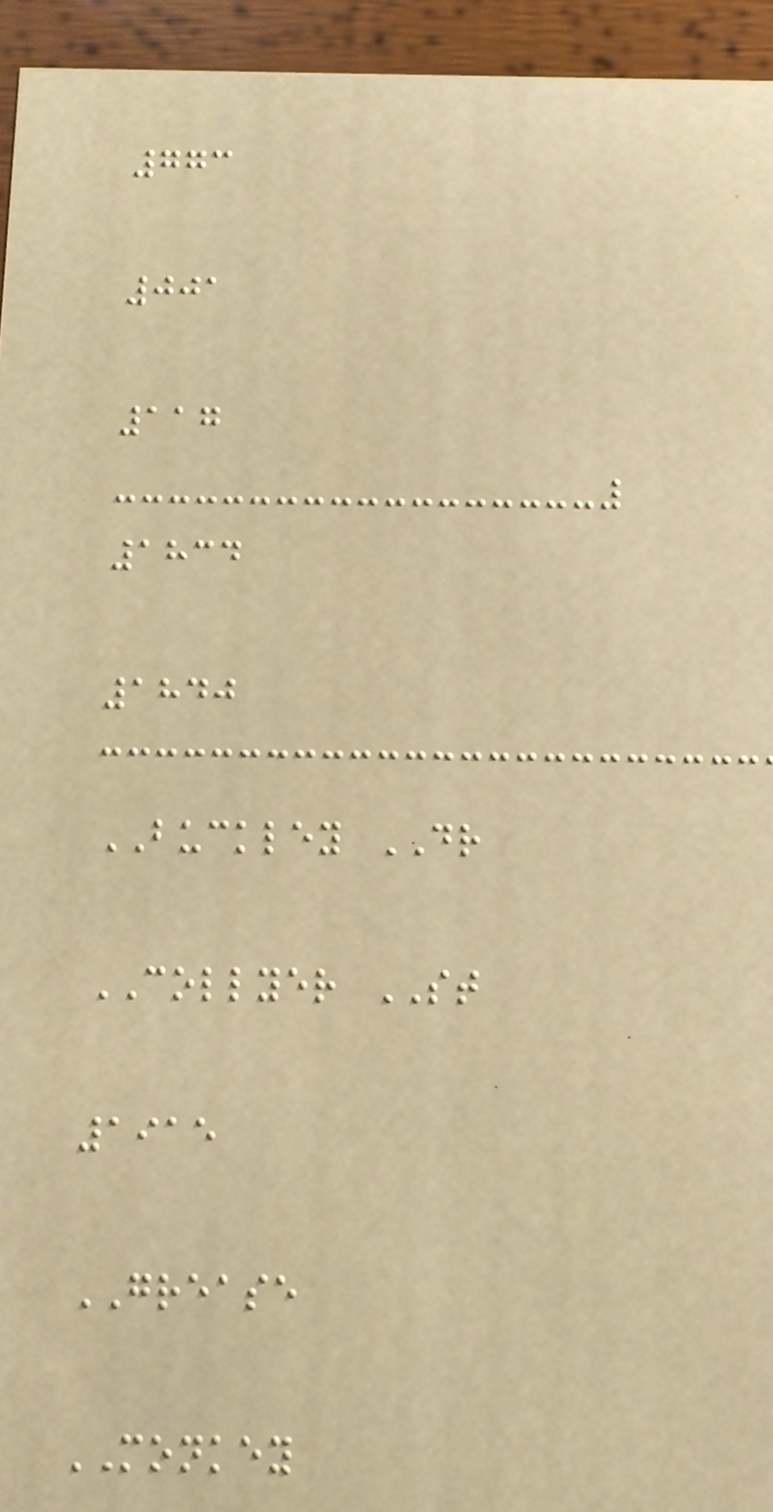773
001
117
1834
1840
BUCKLEY DR
COLLYER ST
1915
GREASE
MONKEY
